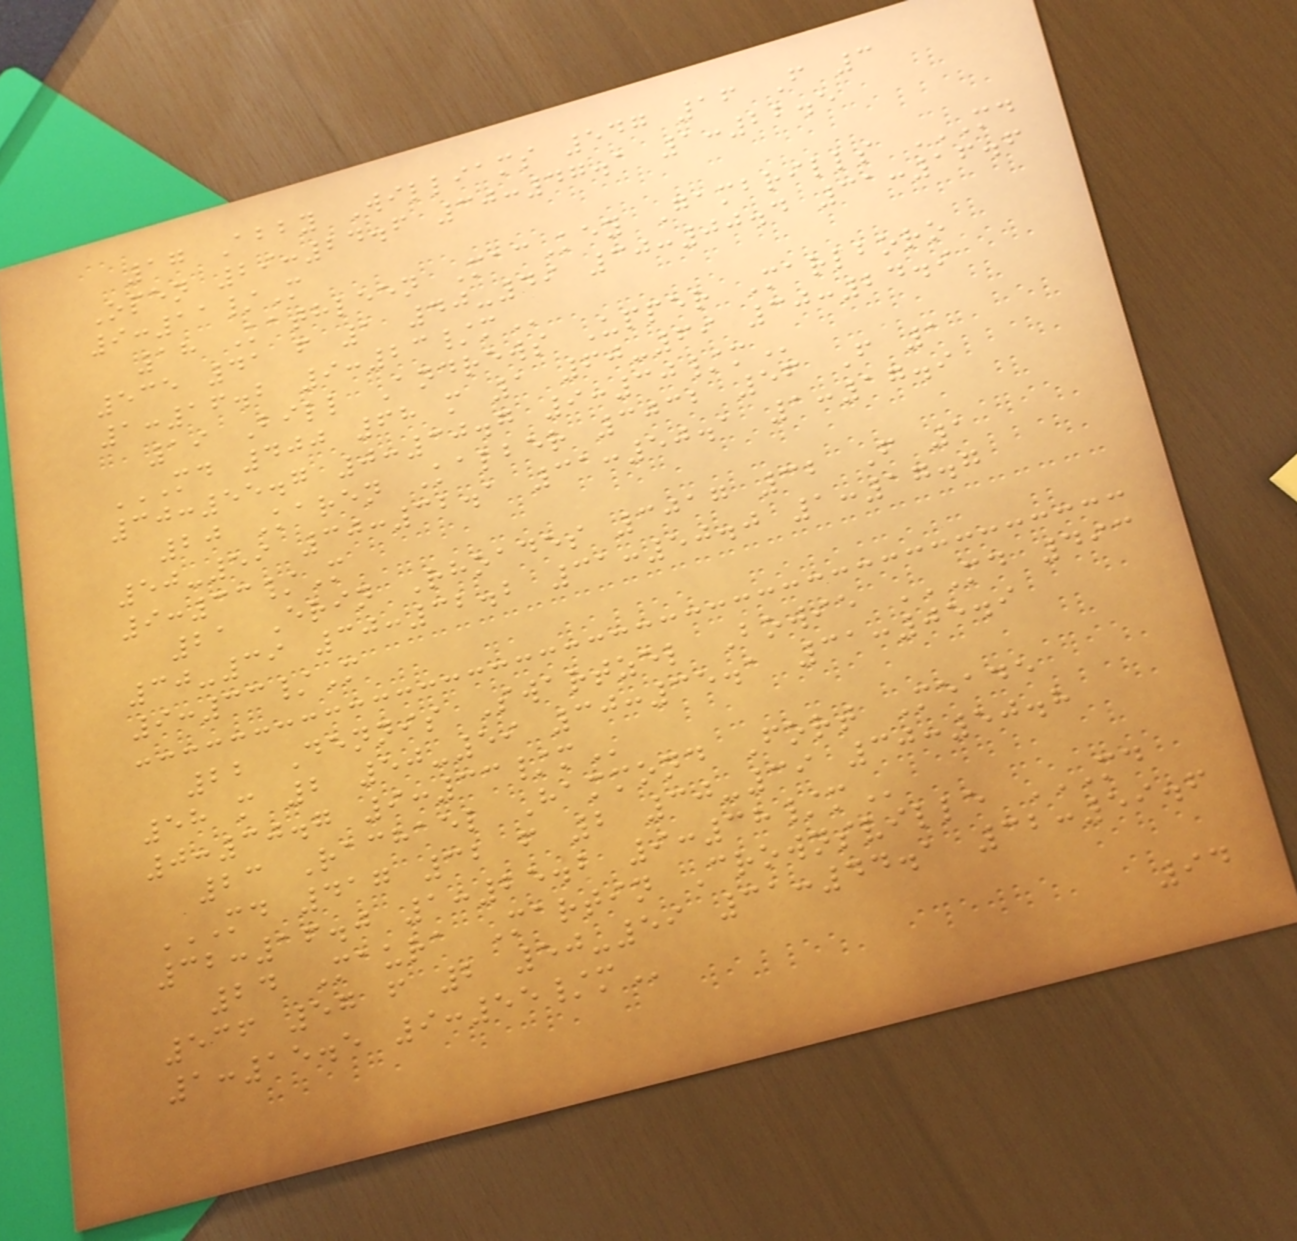17 Abby Williams 547 16 F 3
Open 29:24.6 30:47.1 1:22.5
9:11/M
18 Kathleen MacKey Gambrills MD
535 41 F 1 40-49 30:00.4 31:16.6
1:16.2 9:23/M
19 Bill Andrews Upper Marlboro
MD 400 68 M 1 60-69 30:24.9
30:55.7 0:30.7 9:30/M
20 Karen Kalber 3032 56 F 1
50-59 30:32.1 31:50.1 1:17.9
9:33/M
21 Erin Rhoades 3017 32 F 1
30-39 30:32.2 31:50.0 1:17.7
9:33/M
22 Dennis Swartzel Bowie MD 493
58 M 2 50-59 30:35.1 31:05.9
0:30.7 9:33/M
23 Rachael Hammond Fort Meade
MD 417 32 F 2 30-39 30:50.8
32:16.0 1:25.2 9:38/M
24 Maura Martin Crownsville MD
536 57 F 2 50-59 31:44.1 32:59.6
1:15.5 9:55/M
94
